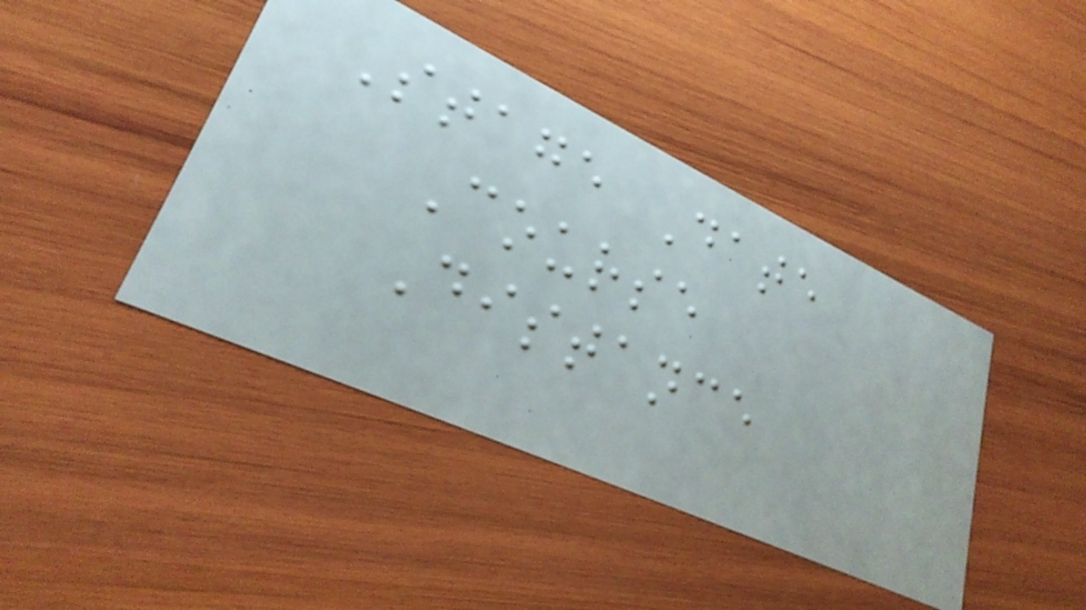Stage Date
Course
Distance
